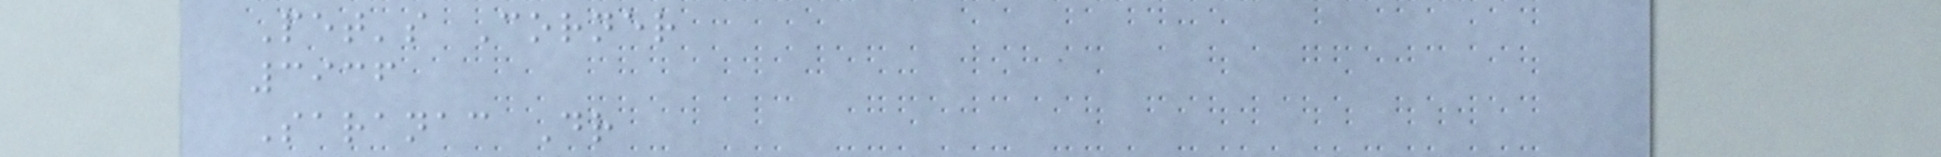Pet's Corner
3936
Saranac Dr
